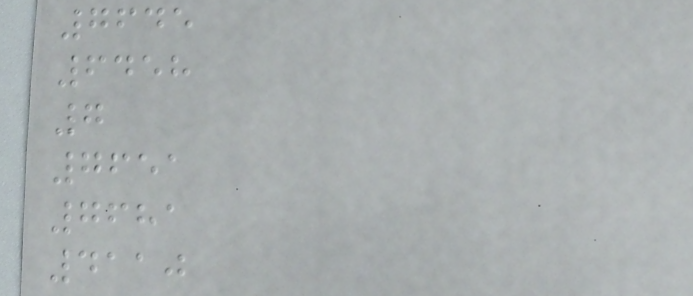7645
6458
7
7651
7681
4110
